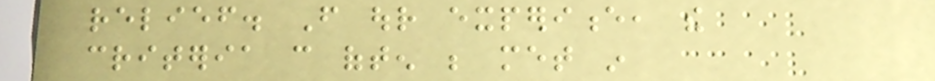relief. From our experience, the
criteria can often be met in
